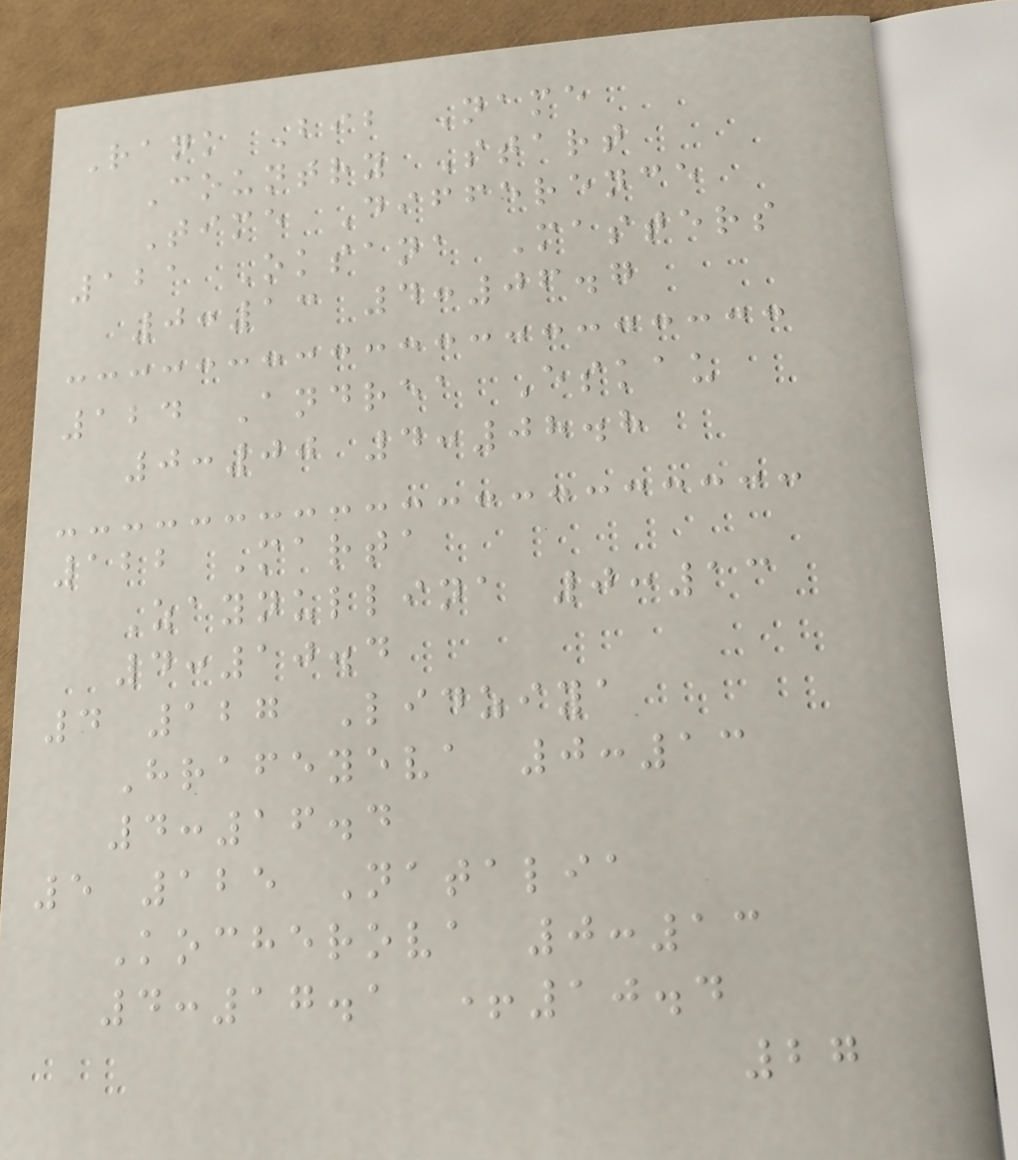Rank Bib Name
Country Start
Time Difference
121 Oksana Masters
0:13 4:06.7
124 Andrea Eskau
0:00 4:08.8
122 Marta
Zaynullina 0:13
4:10.4
4 127 Lidziya
Hrafeyeva 0:13
4:16.4
5 125 Natalia
Kocherova 0:13
4:17.1 +10.4
27
